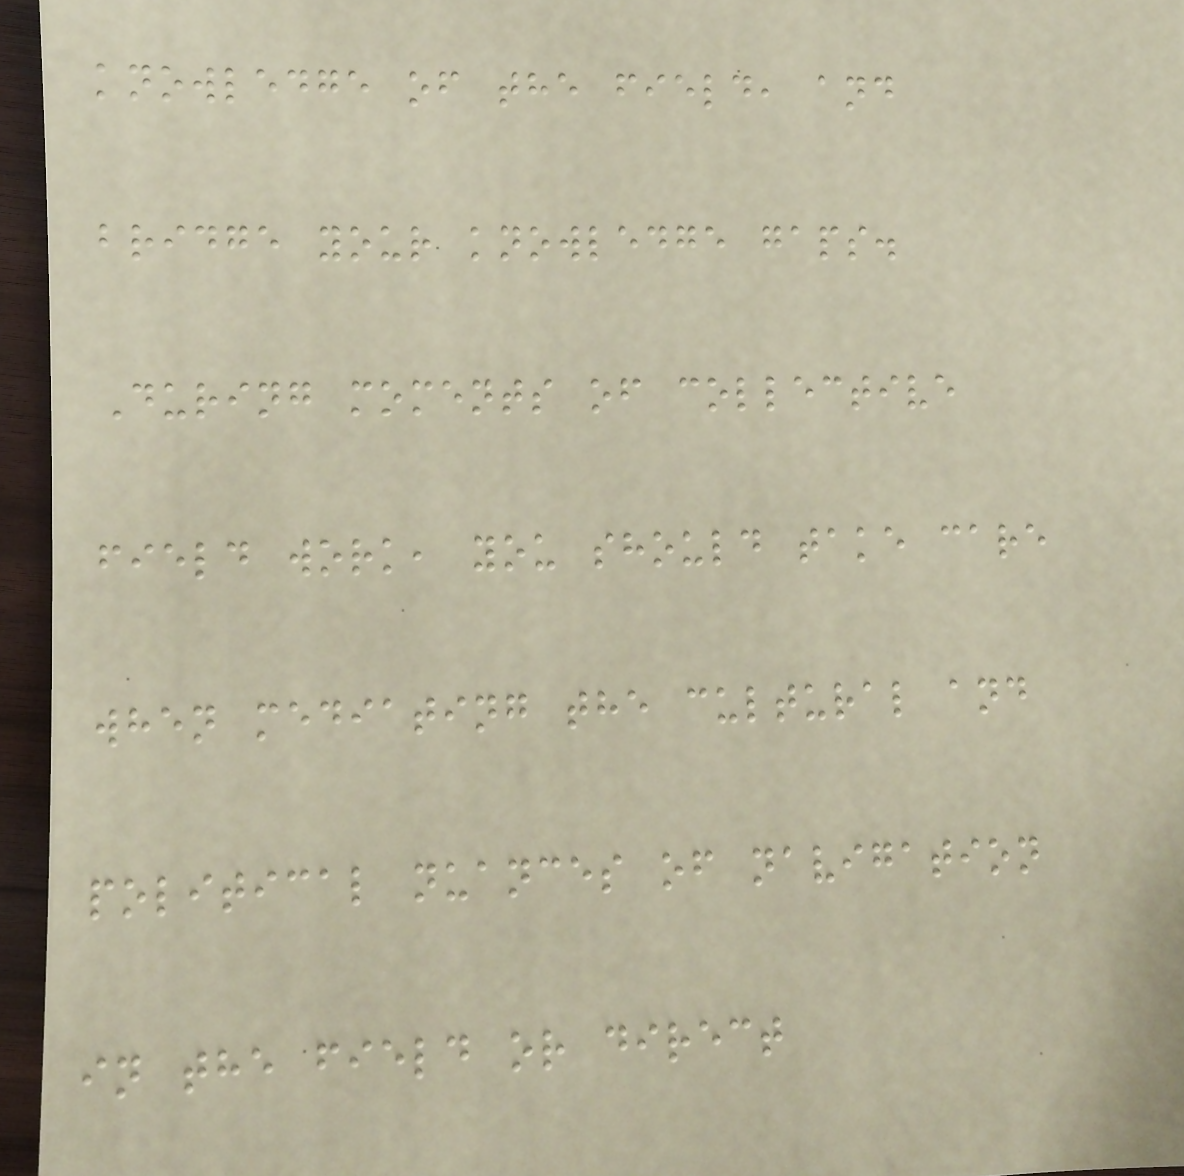knowledge of the field, and
bridge your knowledge gaps.
During moments of collective
field work, you should take care
when mediating the cultural and
political nuances of navigation
in the field or direct
